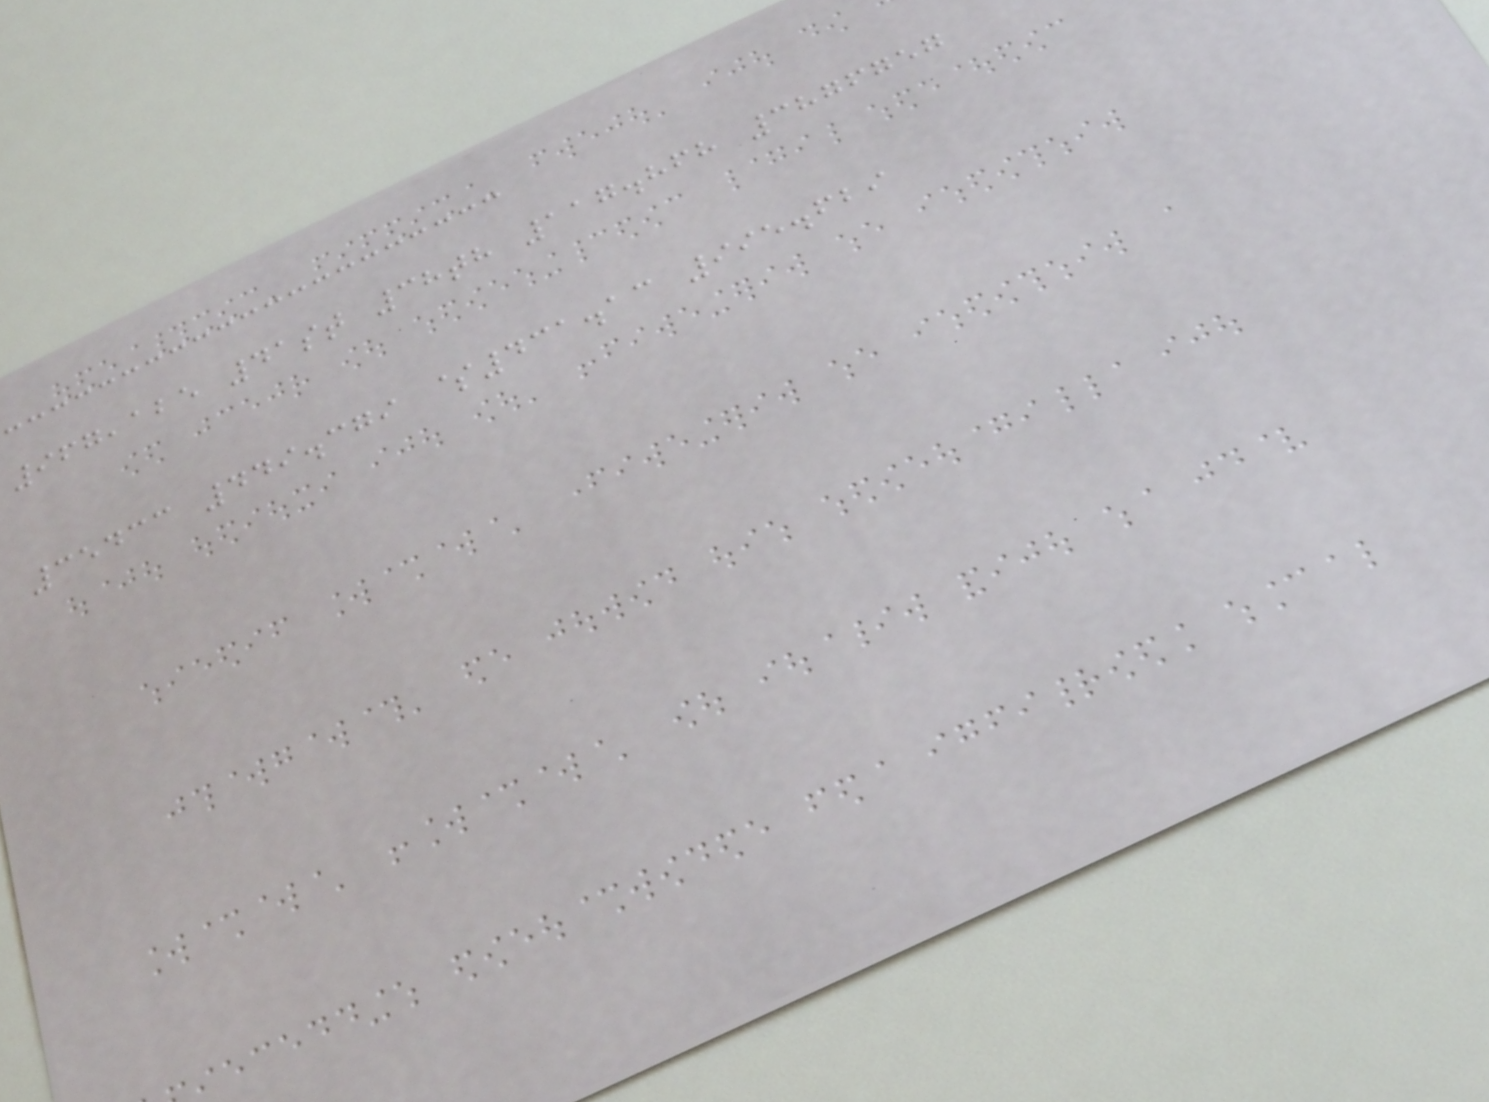967,125 41st 38th 117.868 3876757
35433 449.379 $431.13 995.629
